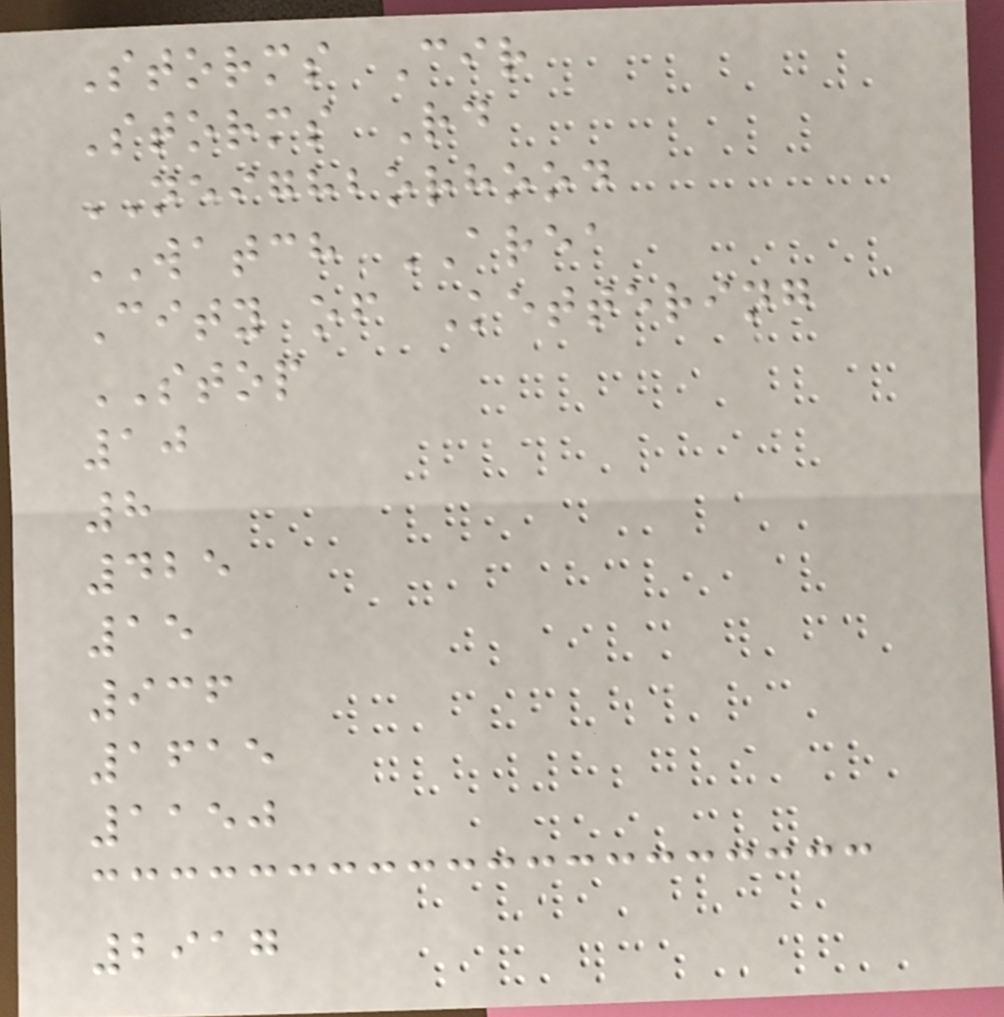Storms Cir
Storms Rd
NEIGHBORHOOD
WATCH AREA
City of Kettering
STOP
10
8
425
15
936
1615
1150
2917
